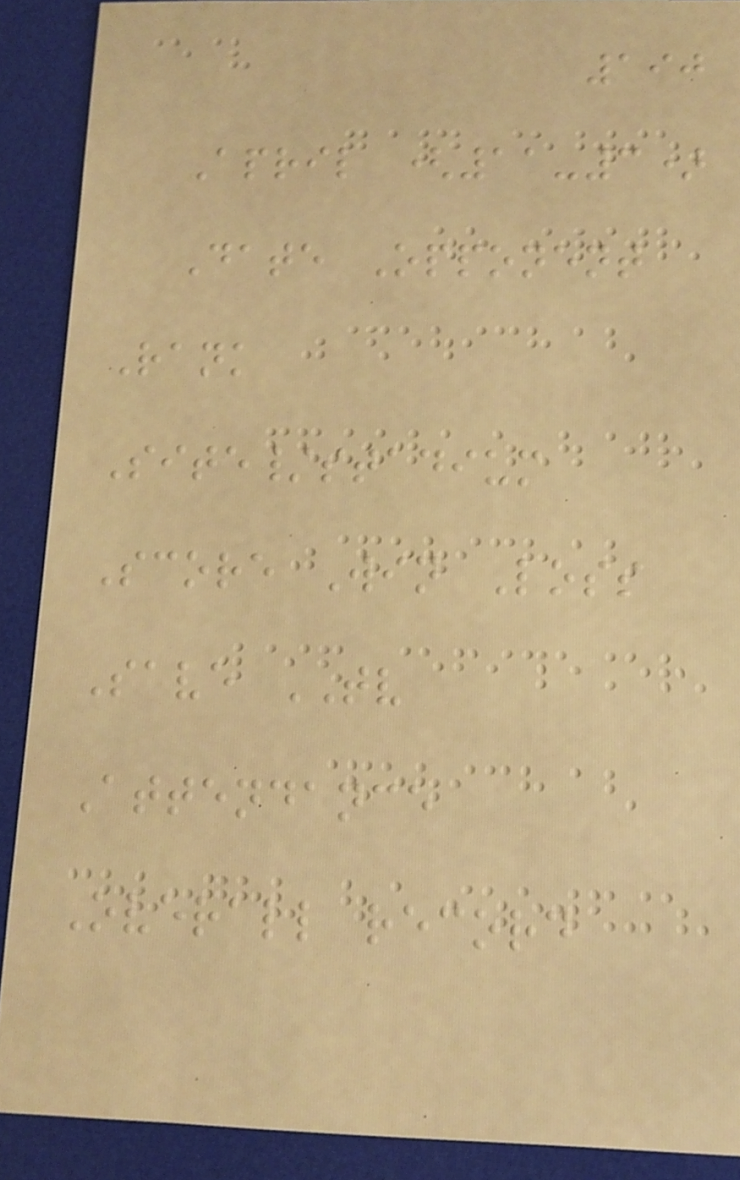190
April (11-3)
Date Opponent
Rank
Site/stadium
Score Win Loss
Save TV
Attendance
Overall record
